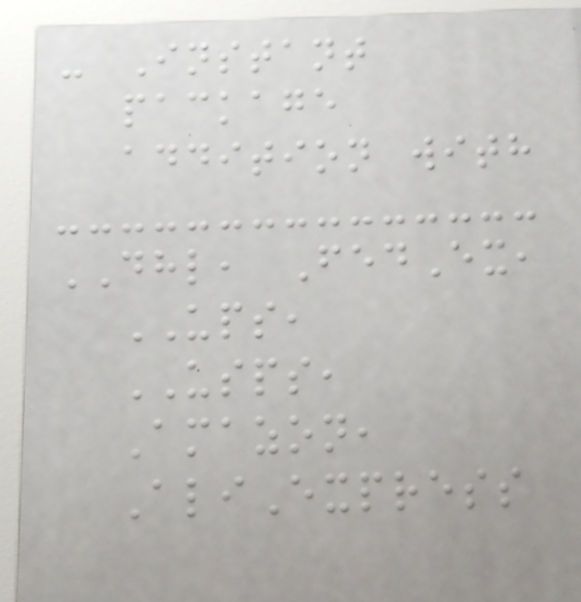- Instant
package
addition with
DHL, FedEx,
UPS,
USPS,
Amazon,
AliExpress
